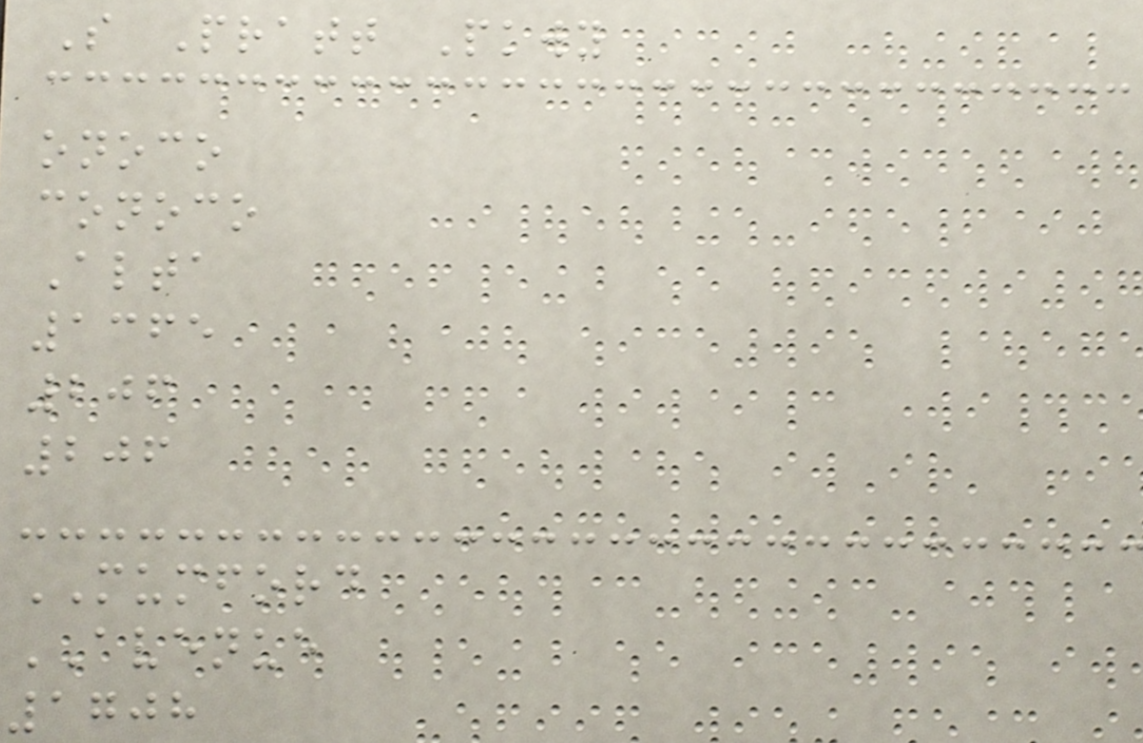S Pratt Pkwy
onoco
conoco
Alta
1365
206
206
MUMFORD
AVENUE
1708
